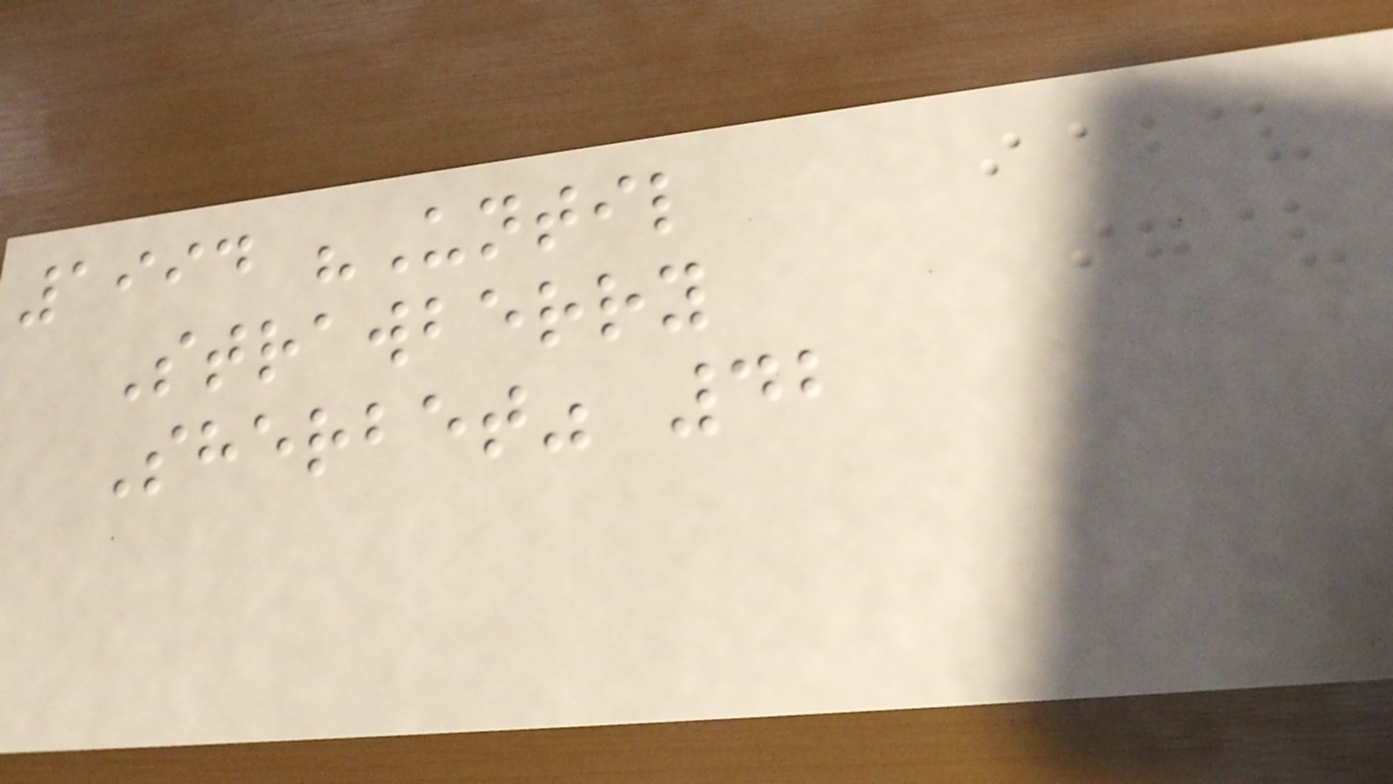1994 "Until
Strawberry
Sherbet" 42
